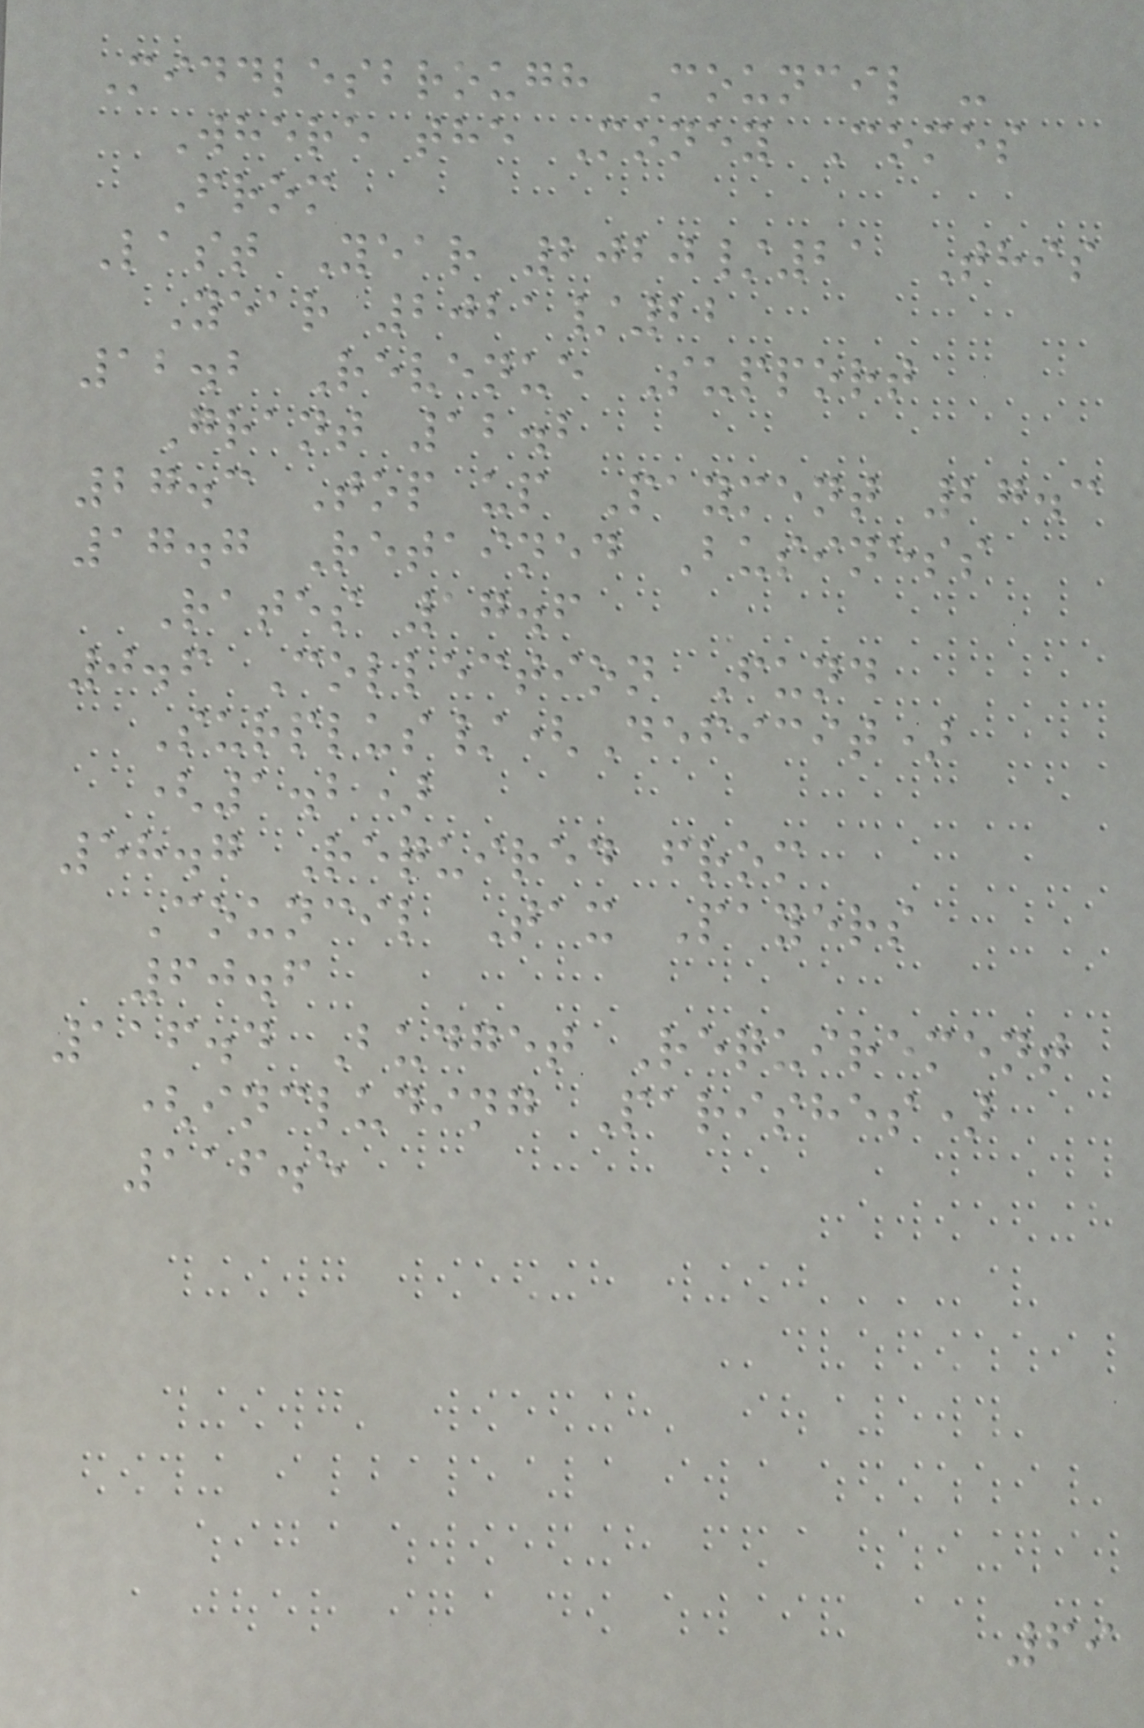Middlesbrough Council -
Where the Money Comes
From
Last Year 2020/21 This
Year 2021/22
12.2 Revenue Support
Grant 12.2
27.3 Top up Payment 27.3
17.7 Retained Business
Rates 17.6
0.6 Collection Fund
Surplus/(Deficit)
(1.2)
58.7 Required from
Council Tax Payers
60.6
116.4 Budget Requirement
(including Parishes)
116.5
69
